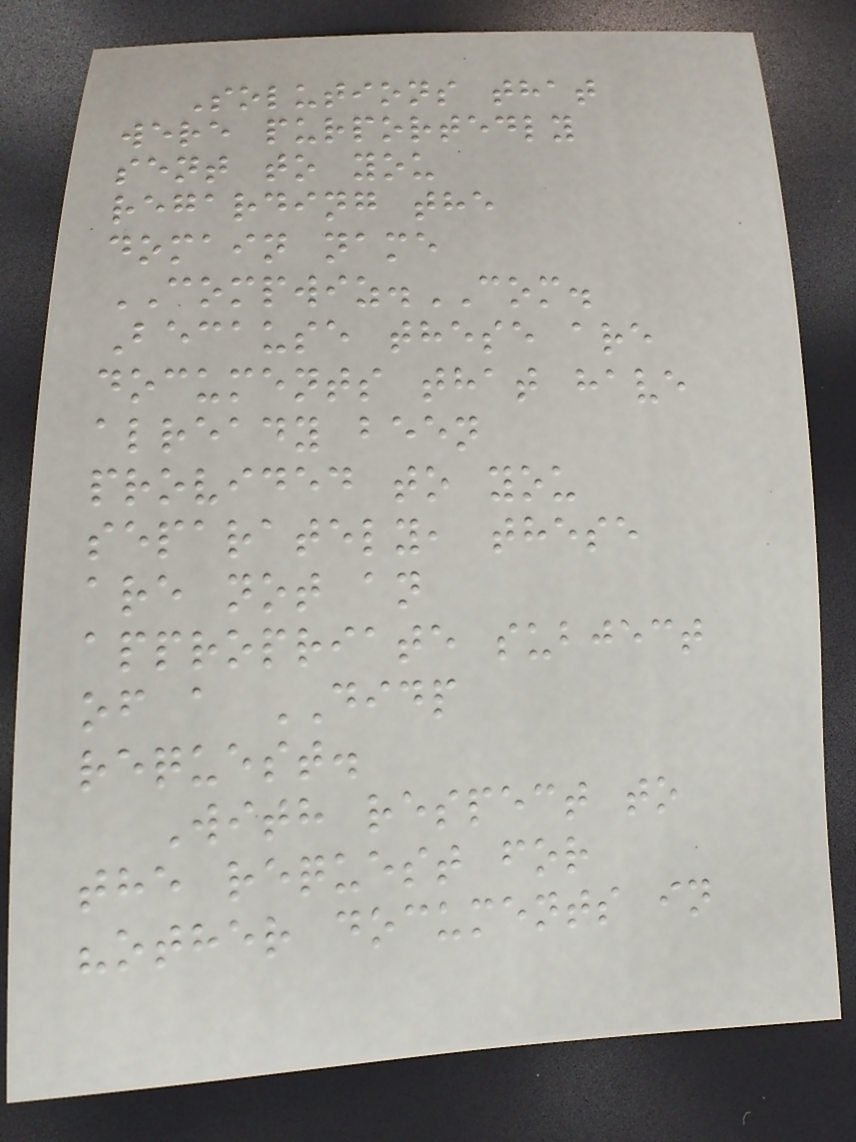Solutions that
were purportedly
sent to you
regarding the
domain name
COMPWIZ.COM.
Because these are
documents that have
already been
provided to you
separately, these
are not an
appropriate subject
of a DIDP
request.
With respect to
the request for
"other documents in
